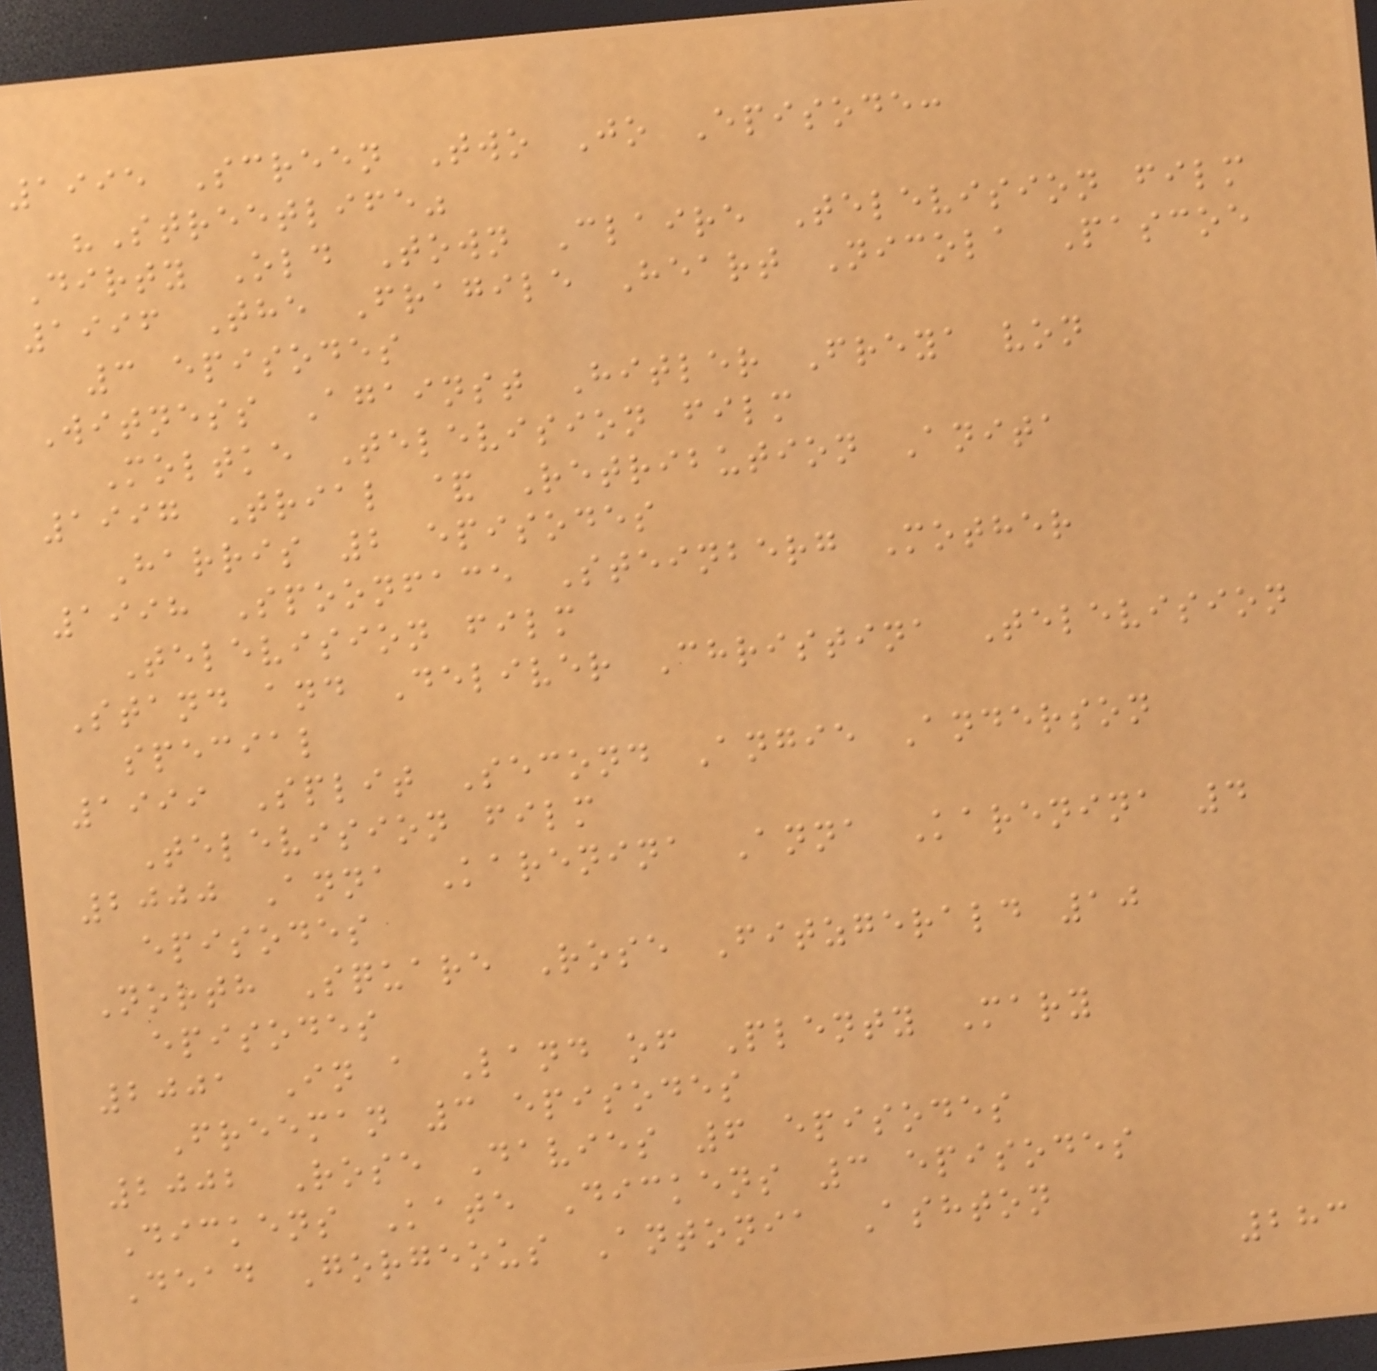1995 Screen Two Jo Episode:
"Streetlife"
Dirty Old Town Claire Television film
1996 The Fragile Heart Nicola Pascoe
3 episodes
Witness Against Hitler Freya von
Moltke Television film
1997 Trial & Retribution Anita
Harris 2 episodes
1998 Spoonface Steinberg Mother
Television film
Stand and Deliver Christina Television
special
1999 Split Second Angie Anderson
Television film
2000 Anna Karenina Anna Karenina 4
episodes
North Square Rose Fitzgerald 10
episodes
2001 In a Land of Plenty Mary
Freeman 3 episodes
2002 Rose Davies 6 episodes
Dickens Kate Dickens 3 episodes
Dead Gorgeous Antonia Ashton
283
